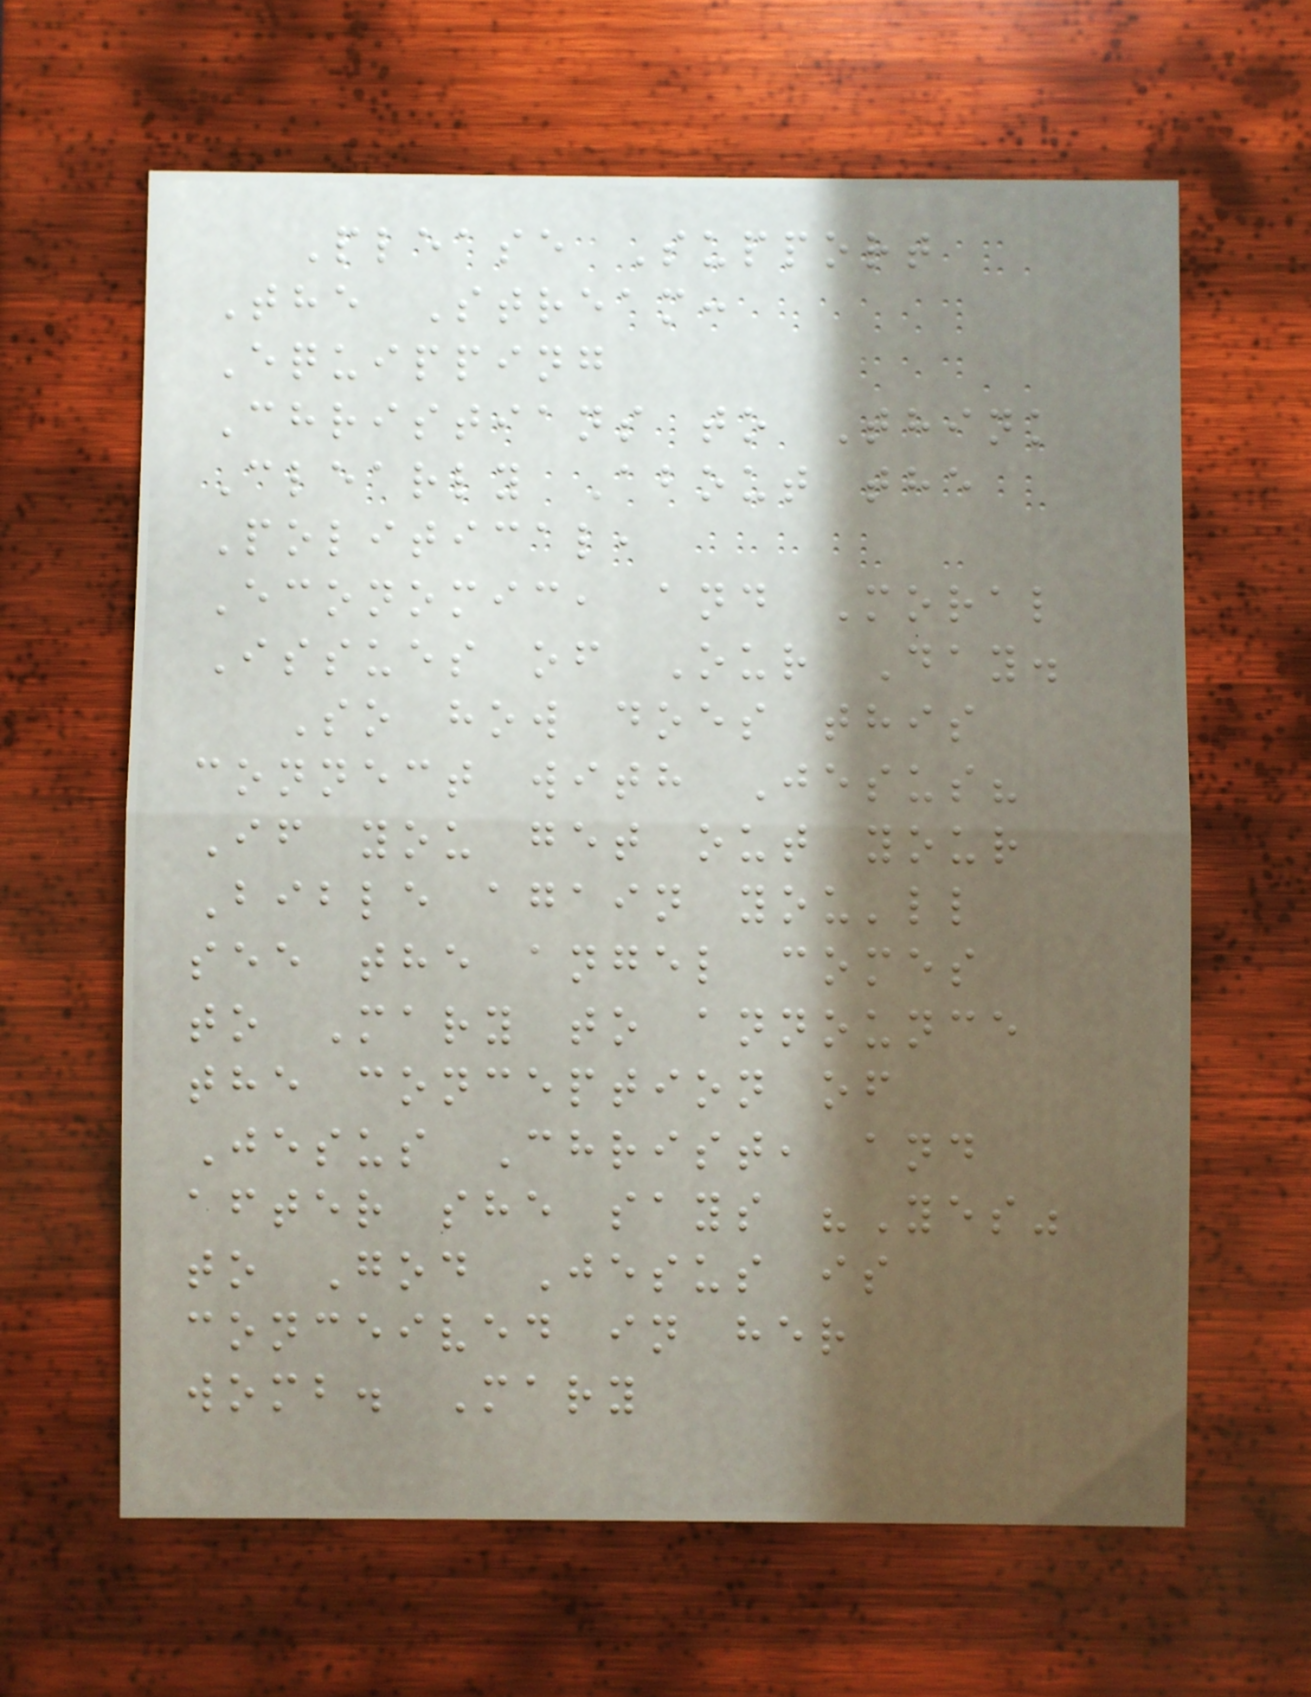Please Support
The Stream:
Equipping
Christians to Think
Clearly About the
Political,
Economic, and Moral
Issues of Our Day.
So how does this
connect with Jesus?
If you get out your
Bible again you'll
see the angel comes
to Mary to announce
the conception of
Jesus Christ, and
after she says "Yes"
to God Jesus is
conceived in her
womb. Mary
